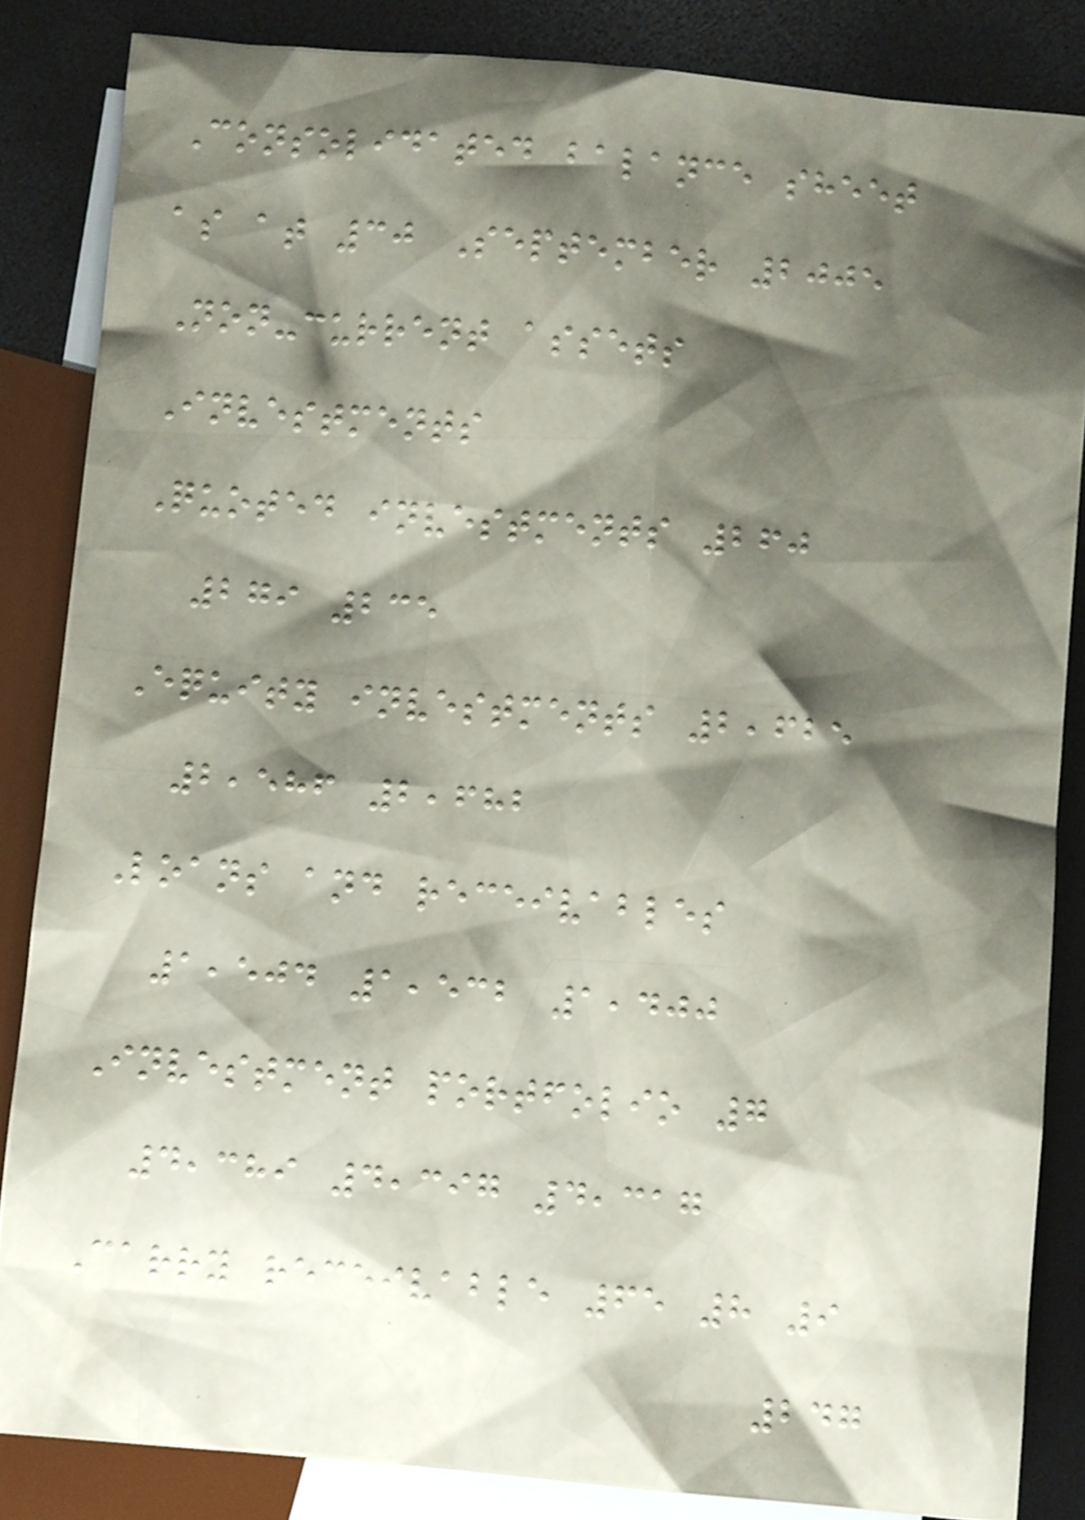Consolidated balance sheet
as at 30 September 2005
Non-current assets
Investments
Quoted investments 260
279 235
Equity investments 2,625
2,586 2,682
Loans and receivables
1,504 1,532 1,400
Investment portfolio 7
4,389 4,397 4,317
Carry receivable 65 8 9
247
